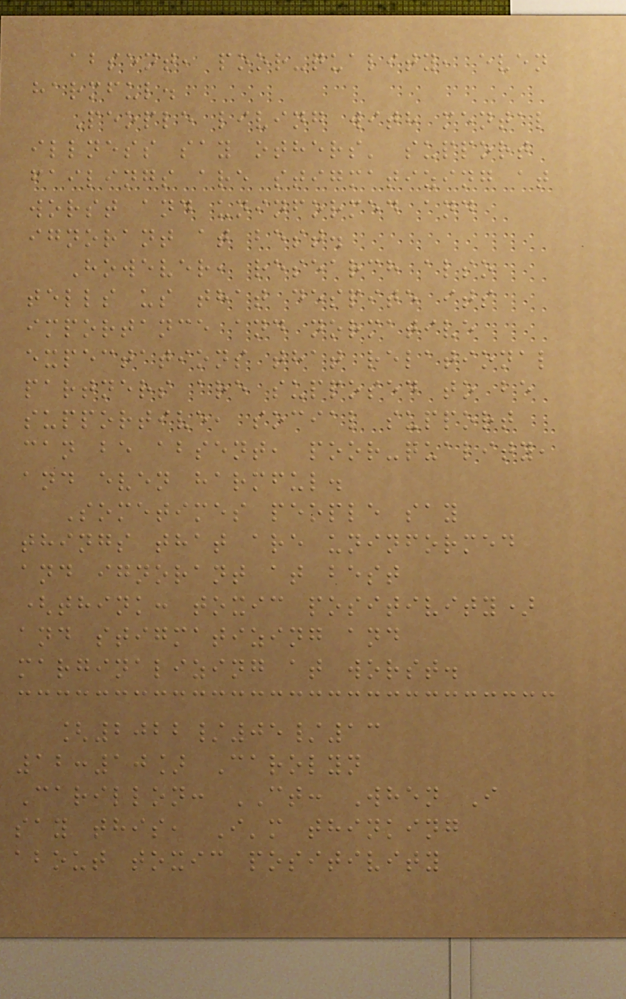absent, poor-quality, even
harmful.
People living with mental
illness say others' support
failings are stigmatizing at
worst and uninformed and
ignorant at best.
However, research also
tells us that despite its
importance and normative
expectations that relational
partners are supposed to be
supportive, social support
can be absent, poor-quality,
and even harmful.
Sometimes people say
things that are uninformed
and ignorant at best
(think: toxic positivity)
and stigmatizing and
marginalizing at worst.
[2022/05/13
12:10] Carolyn
Carillon: CT: When I
say this, I'm thinking
about toxic positivity
